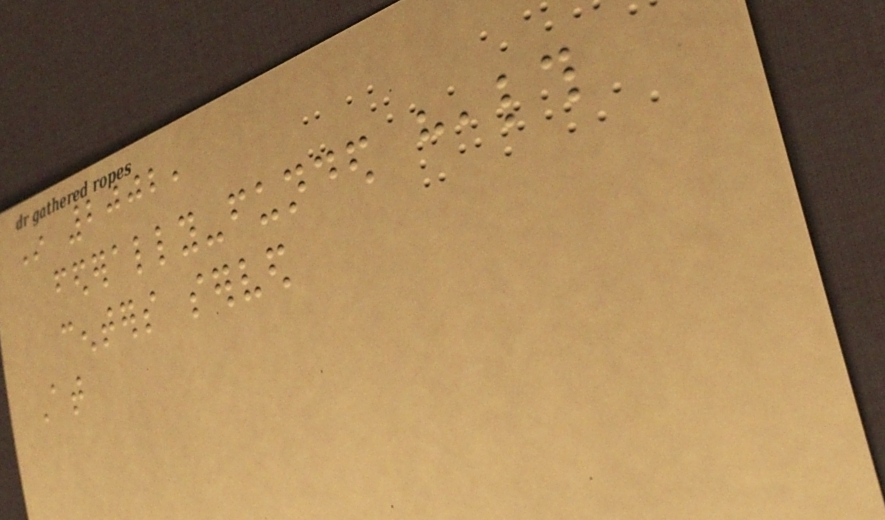In 2002,
federally-funded health
centers served
At
